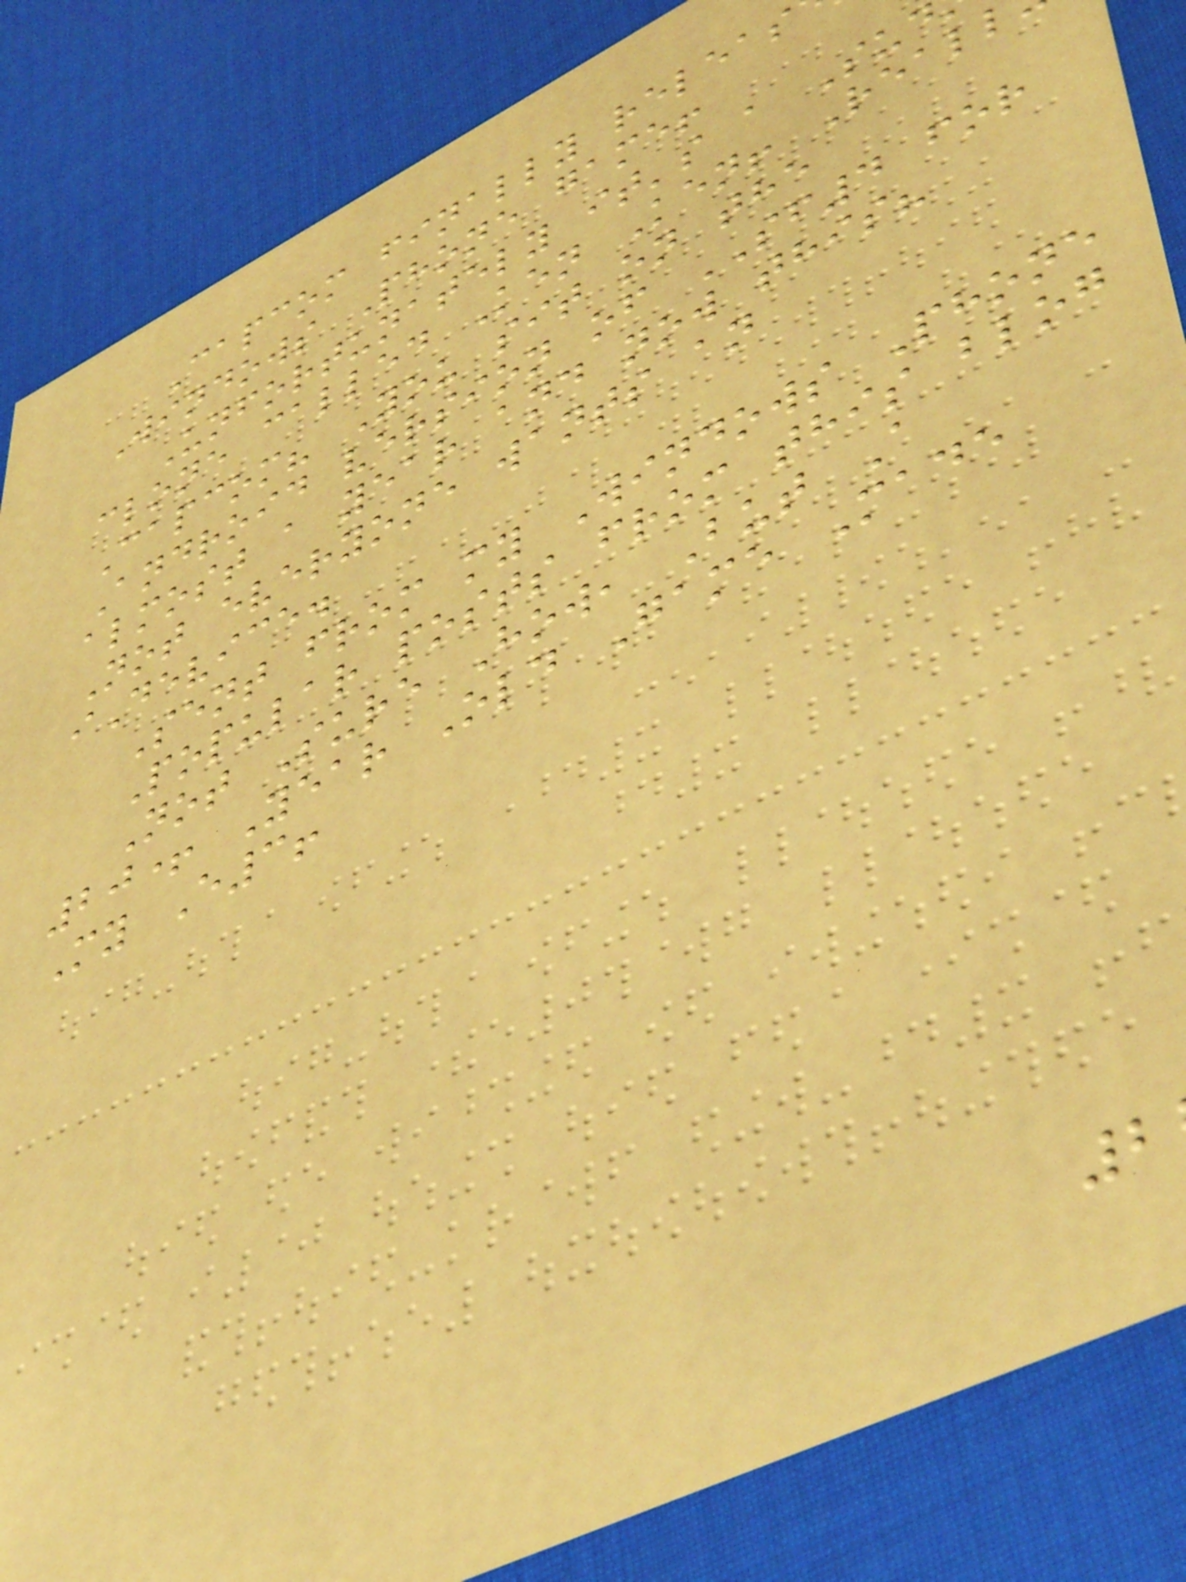Capcom finally releas
Windows Phone game!
Unfortunately it's a Sud
clone called Ken Ken! Real
Capcom? You sit on the
Android version of SF4 for
almost a year and now this?
Not everyone wants an
iDevice.
Sent from my Windows Phone
Popular posts from this blog
Not Sure How, But A
20+ Year Old Game Made
My E3!
